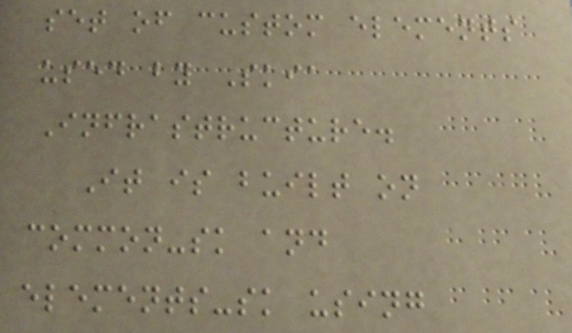set of custom elements
used by Skia
Infrastructure.
It is built on
common-sk and
elements-sk using
